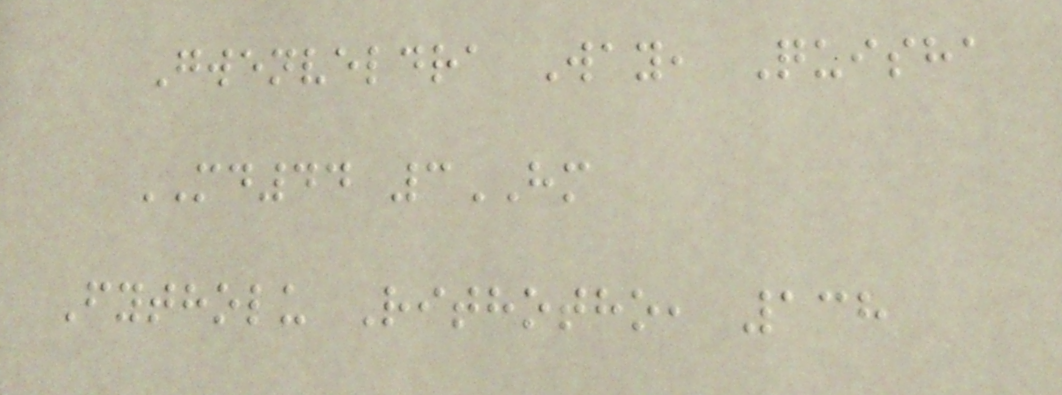Gwenveldra Way, Quisha
MD44 3HM
Fytholu Rithotho, 138
